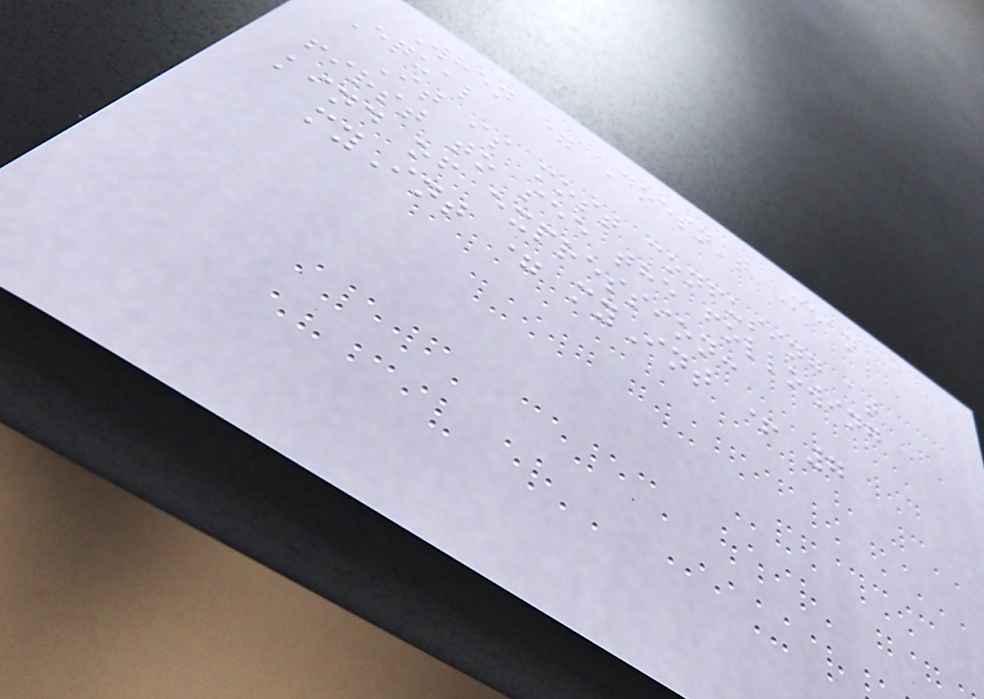When = Doesn't Mean
Equal
It is most confusing at
first to see the following
kind of expression:
myInt = myInt + 7
